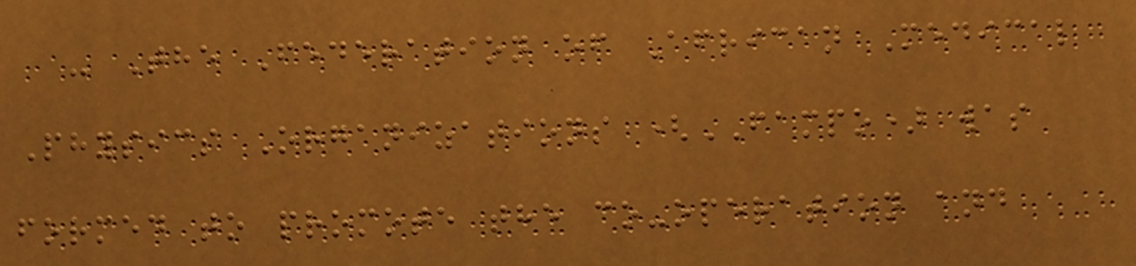- The Federation of African Medical
Physics Organizations (FAMPO) was
formed to promote the co-operation and
